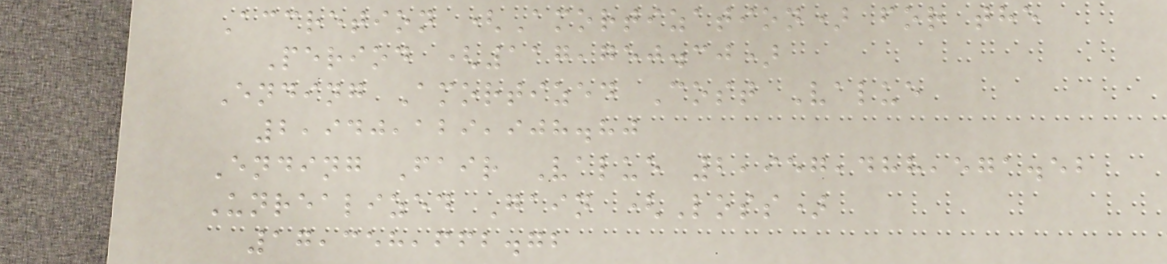Accretion (Amortization) for the
Period (117,750.30)
Ending Amortized Cost Value
2,940,129,908.80
Ending Fair Value 2,957,488,571.52
Unrealized Gain (Loss)
17,358,662.72
